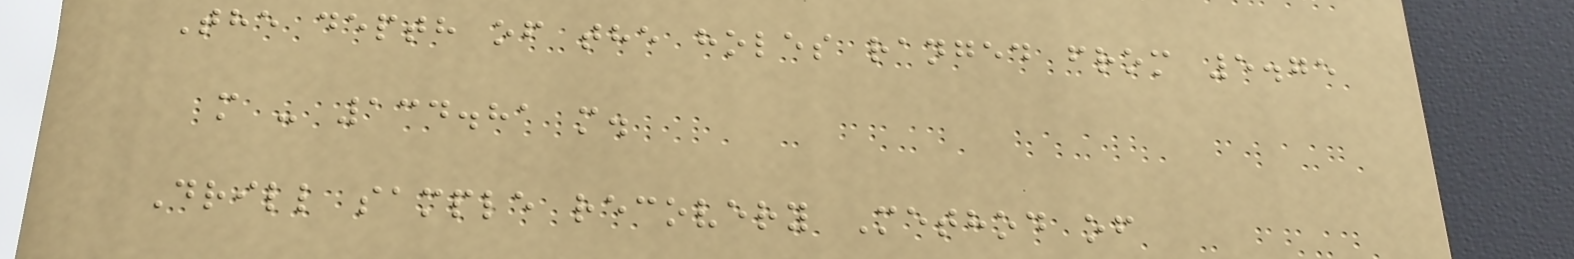The depth of the holes ranged from 5.75
m - 134.81 m.
Drill sample recovery Method of
